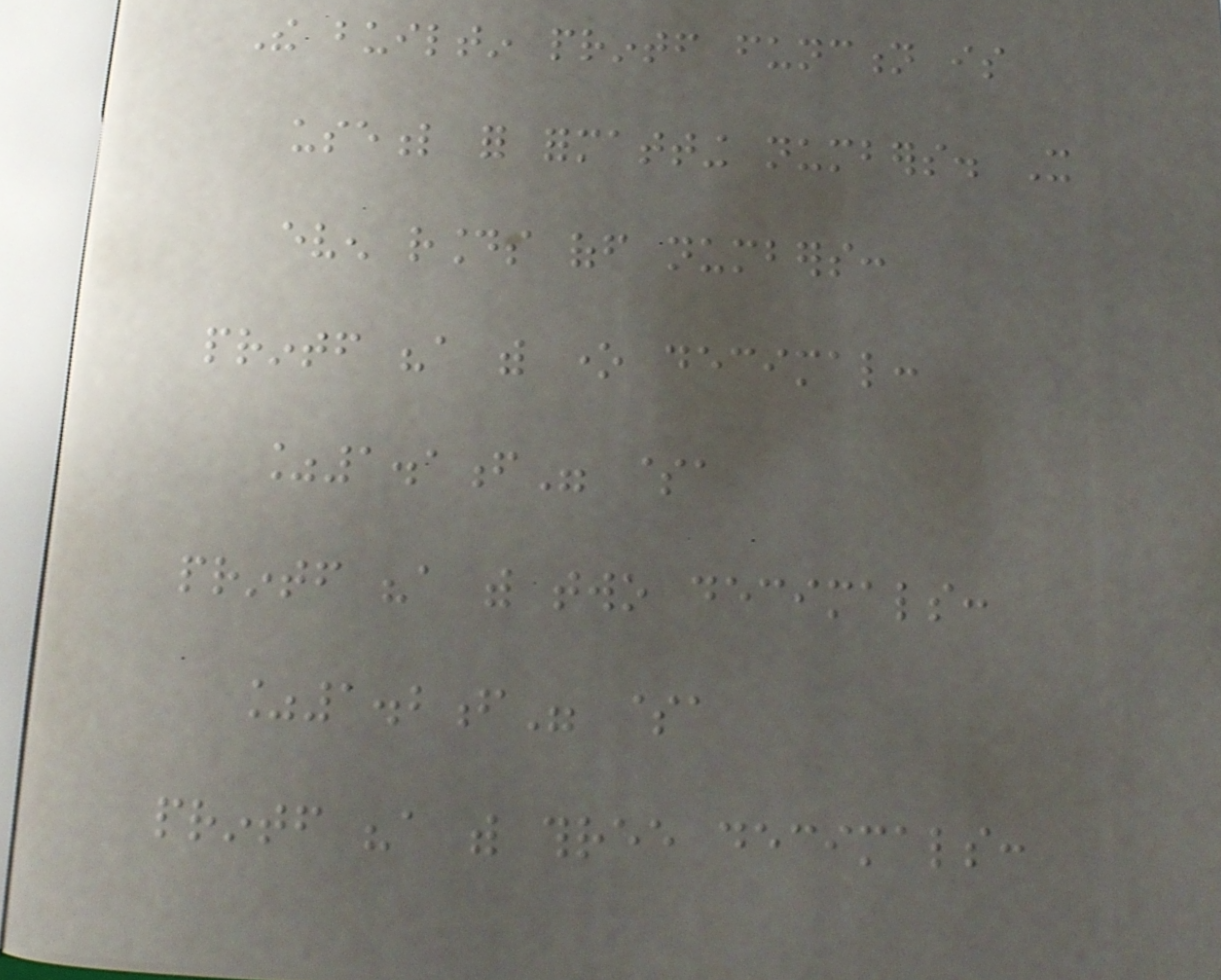The builtin printf function is
useful for formatting numbers. It
even rounds off numbers:
printf "a with one decimal:
%1.1f" $a
printf "a with two decimals:
%1.2f" $a
printf "a with three decimals:
